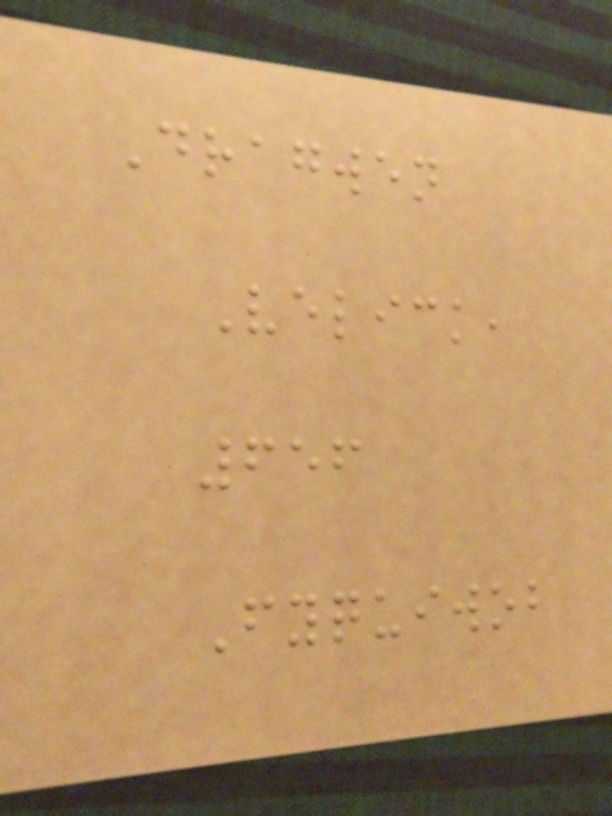Dragwen
Velick,
656
Fyquiwob
